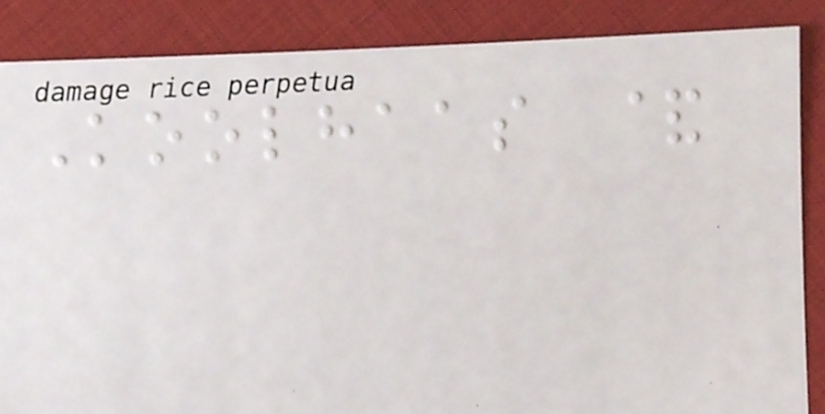Koolhaas &
